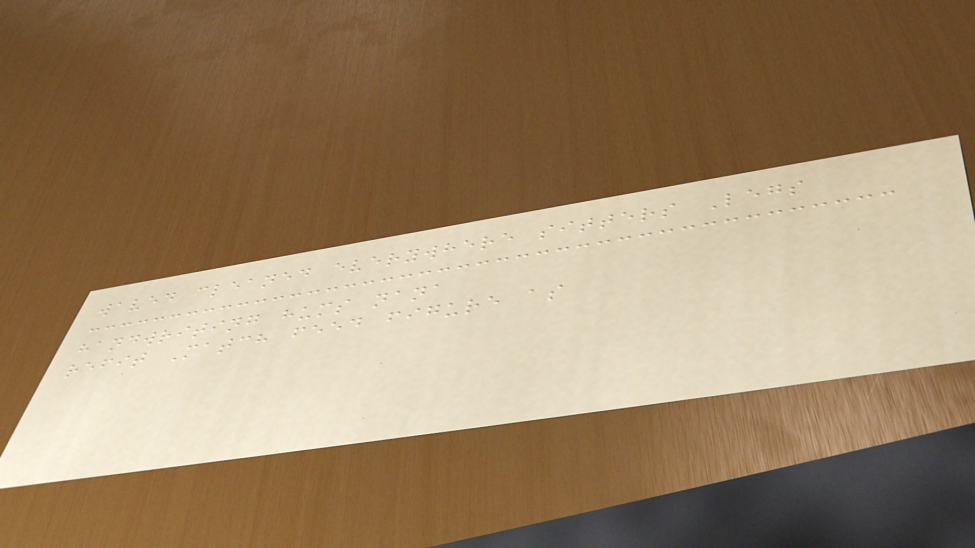waved cleaned everywhere sitters Legs
handwriting hums nana
refit Match feed figure as
